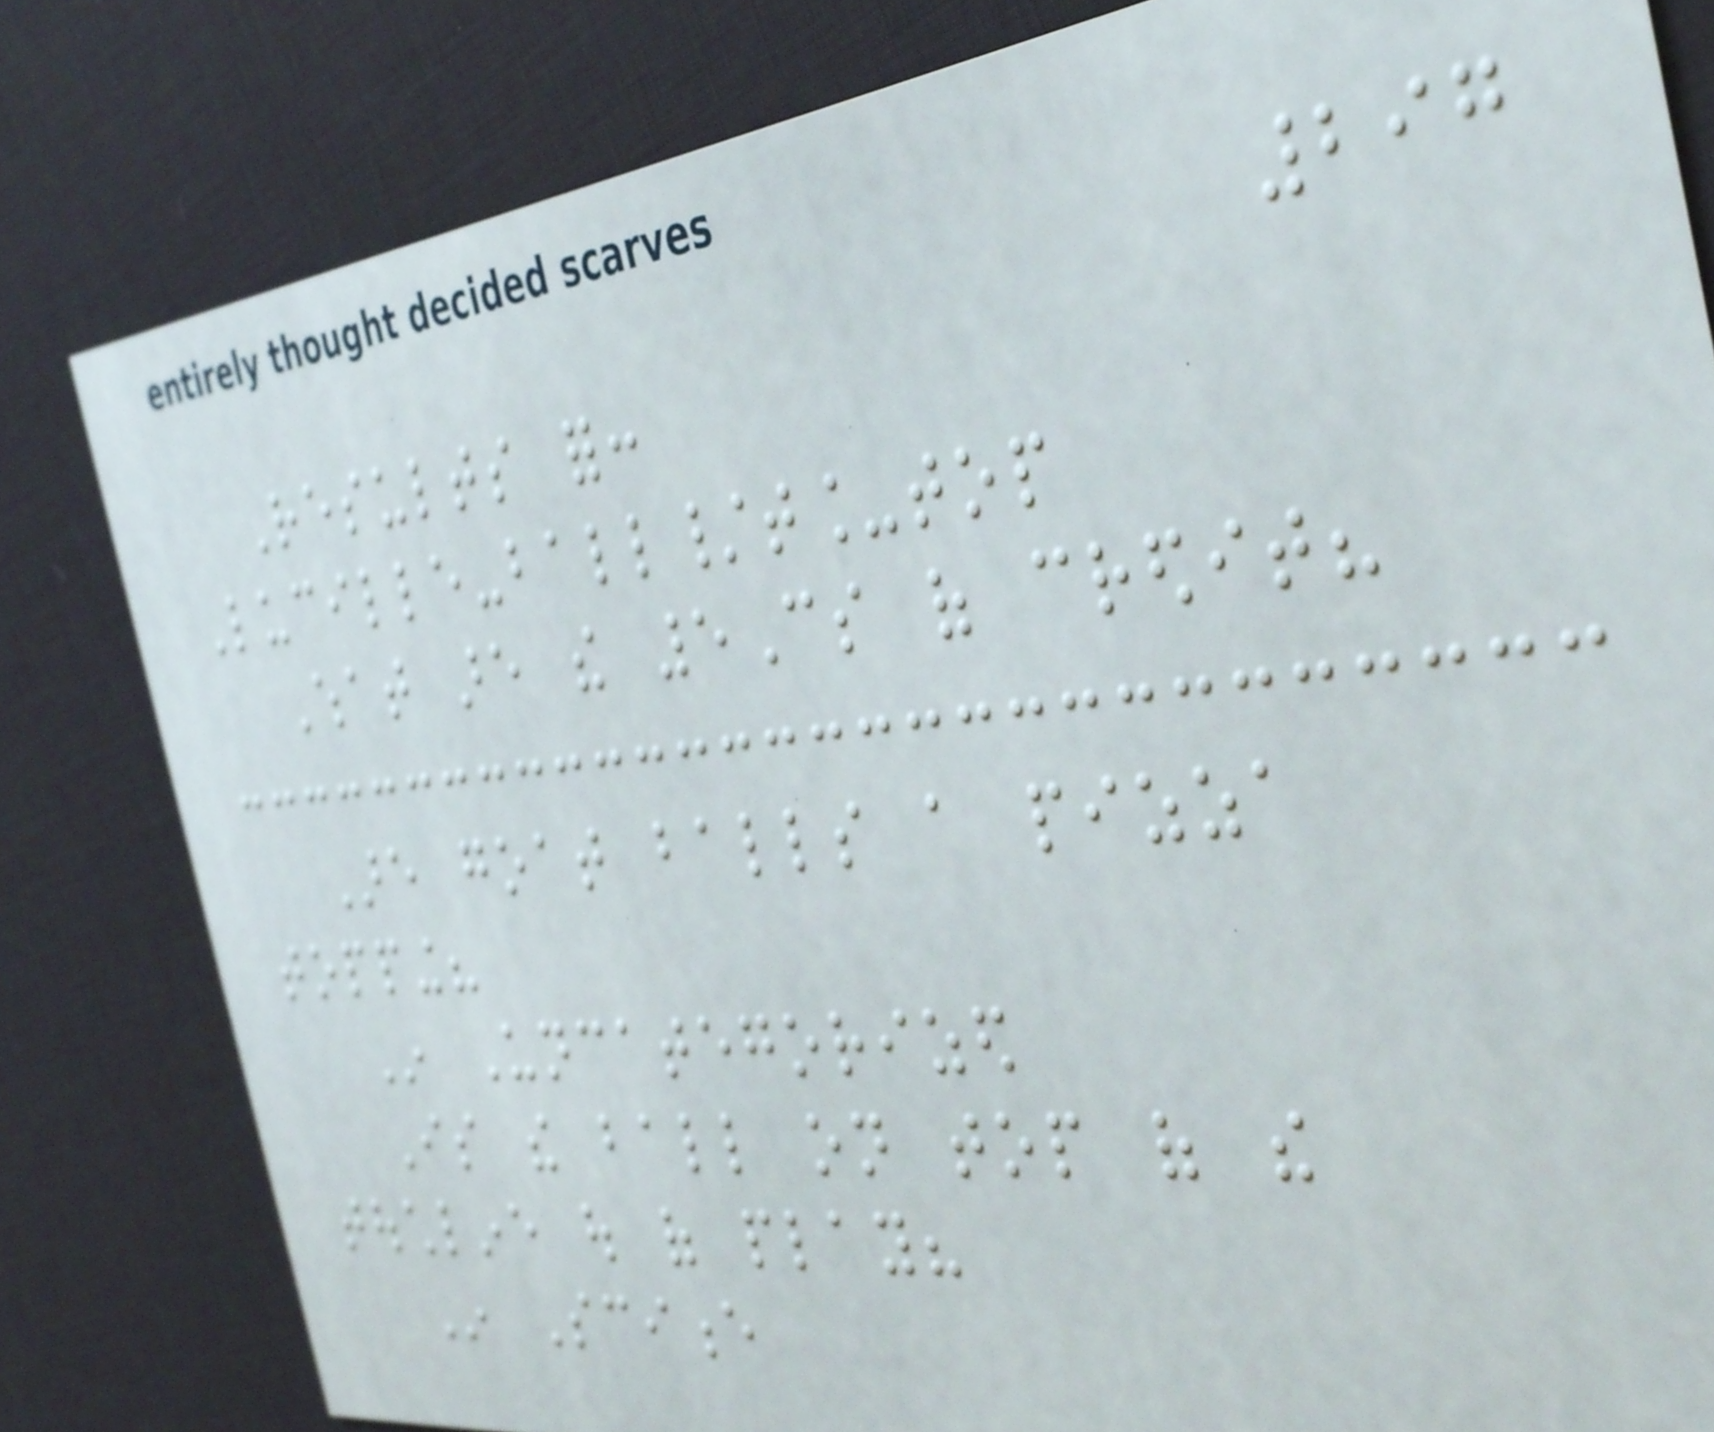297
Results for:
Lucille-ball/t_top
What are the 5Cs of credit?
Are goat balls a pizza
topping?
In Uncategorized
Is the ball on top of the
touchline out of play?
In Science
